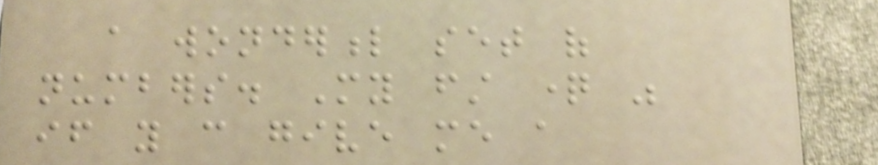a wonderful set of
numbers. My first question was
if you can give me a
